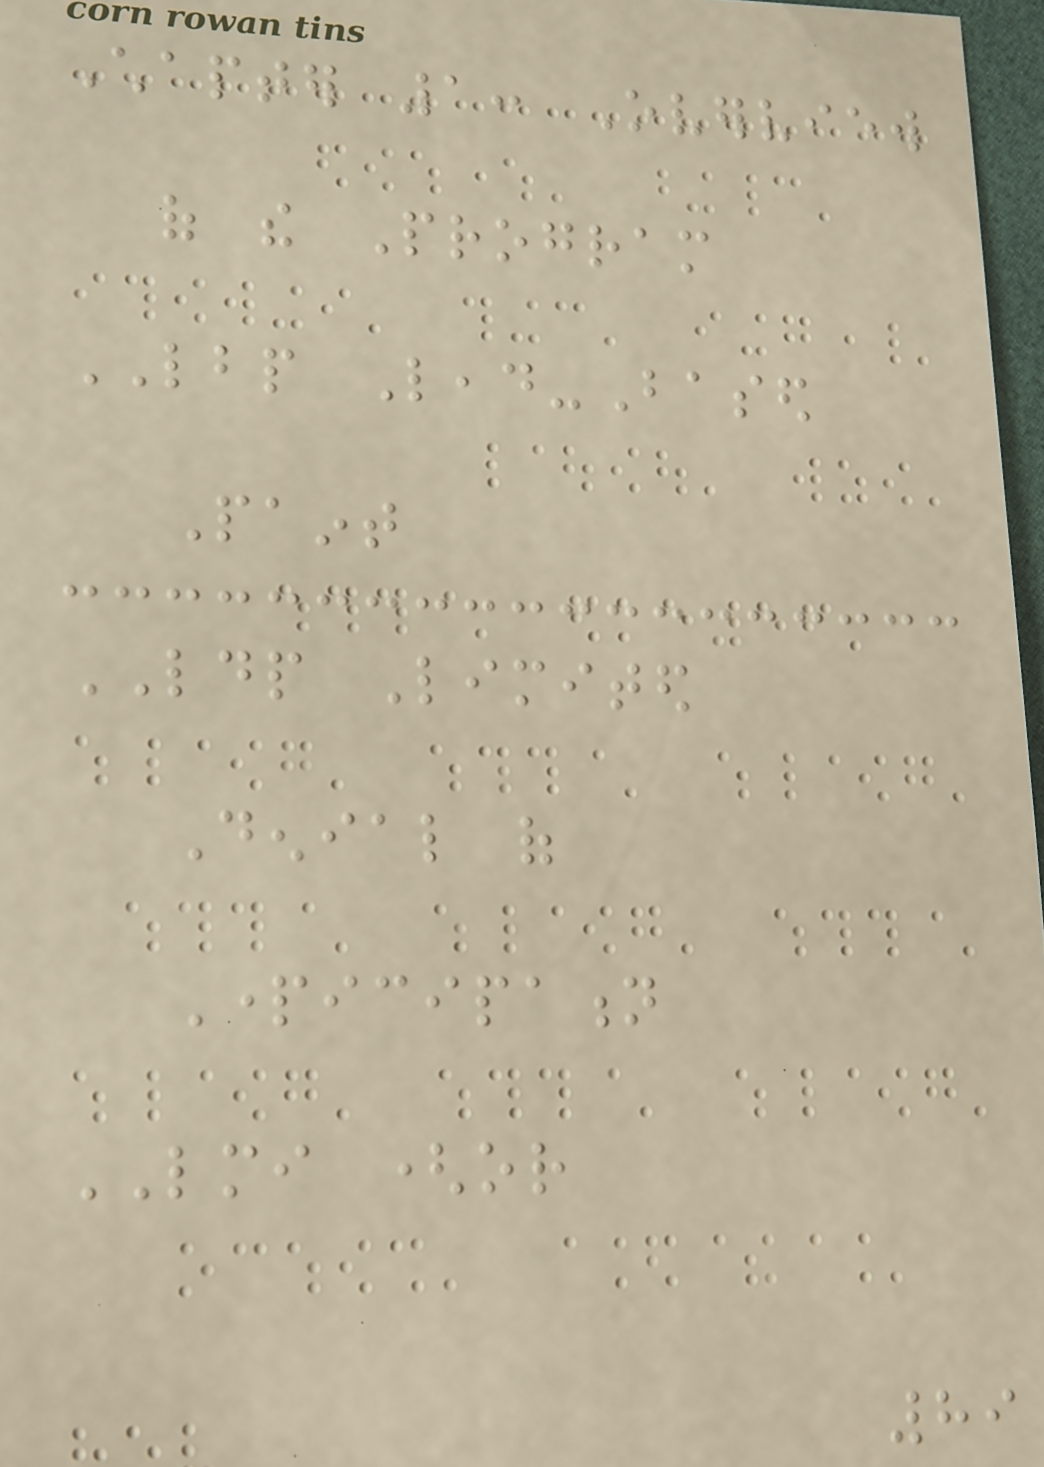Chapter 1: Overview
of the Program
LBP Lead-Based
Paint
LDP Limited
Denial of
Participation
LMI (or
89
